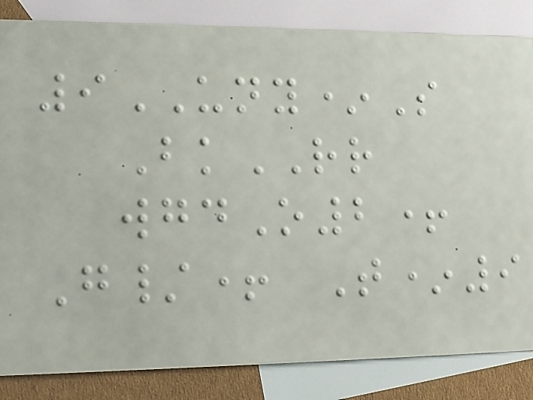9UNY*S
BkRR
wgdO2+
G/+ T*9
